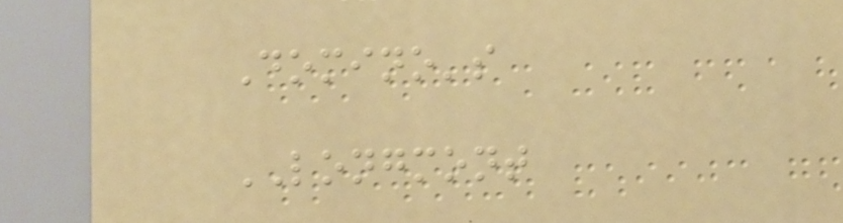Domino's
LONGMONT
